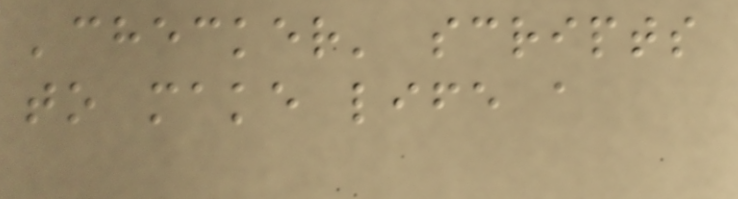'checker' scripts
to make life a
